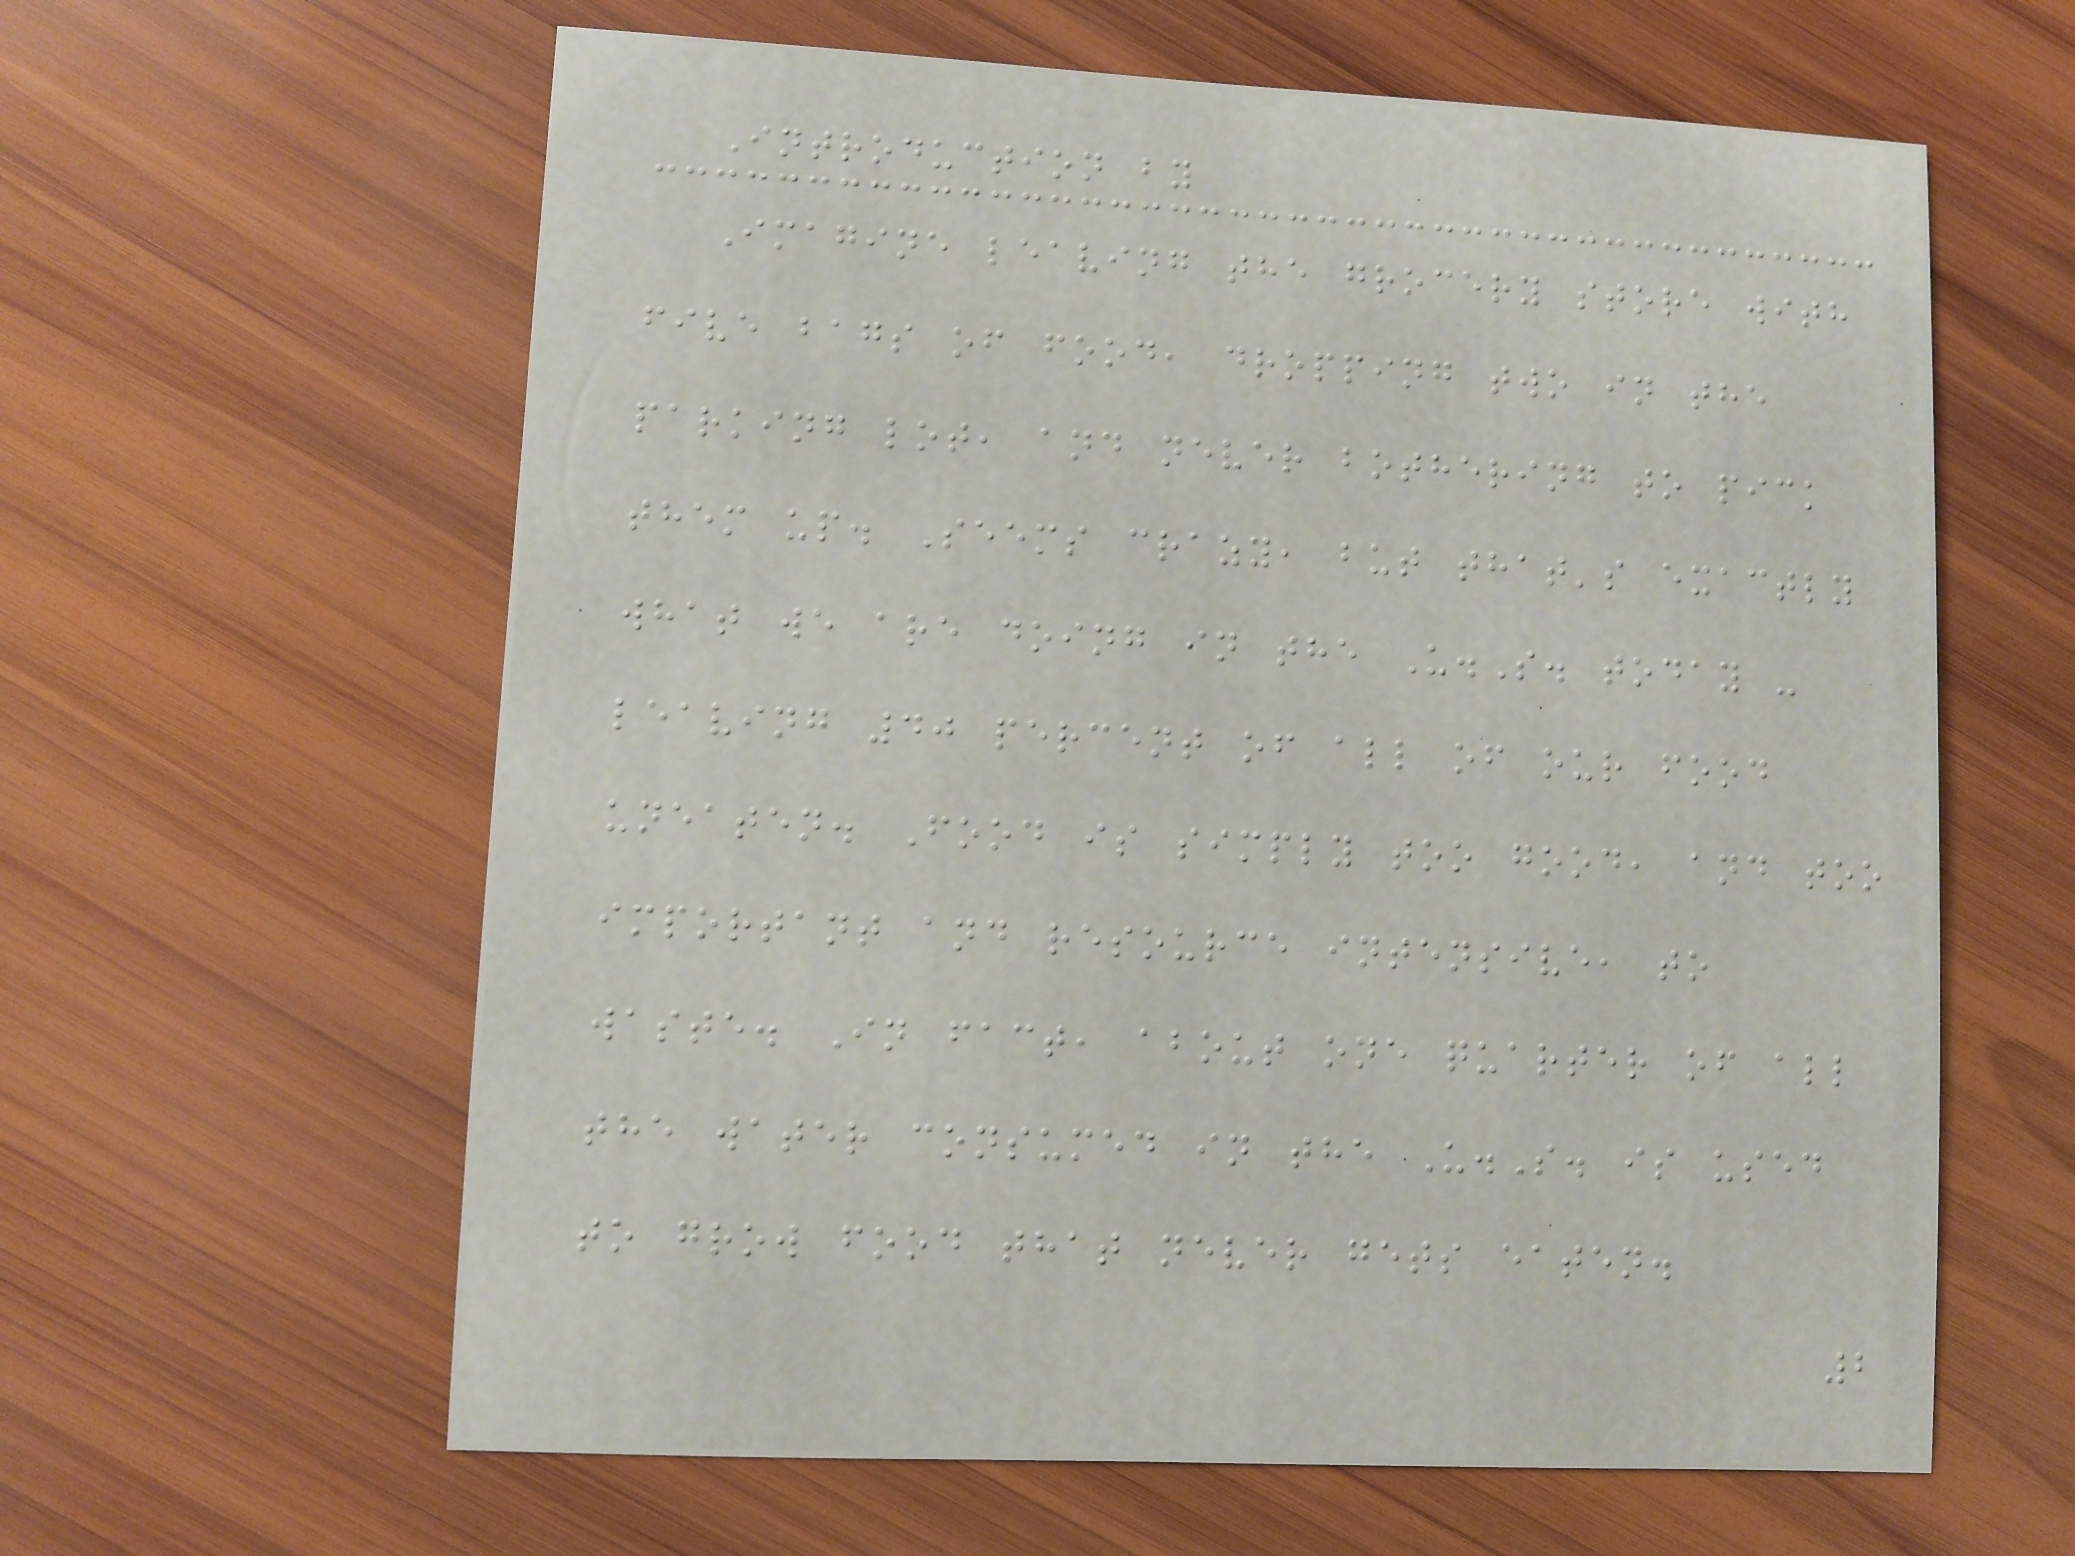Introduction by
Imagine leaving the grocery store with
five bags of food, dropping two in the
parking lot, and never bothering to pick
them up. Seems crazy, but that's exactly
what we are doing in the U.S. today -
leaving 40 percent of all of our food
uneaten. Food is simply too good, and too
important and resource intensive, to
waste. In fact, about one quarter of all
the water consumed in the U.S. is used
to grow food that never gets eaten.
2
